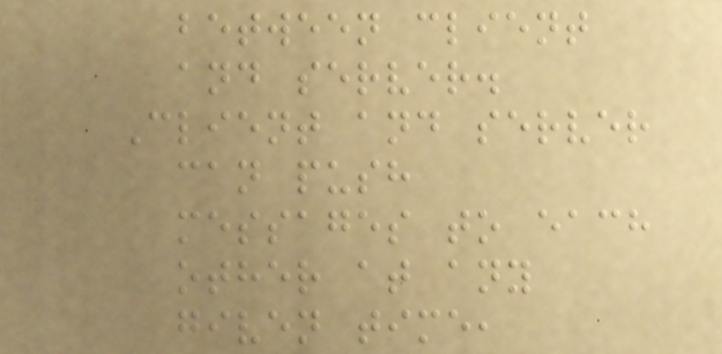between client
and server.
Client and server
can push
messages to each
other at any
given time,
